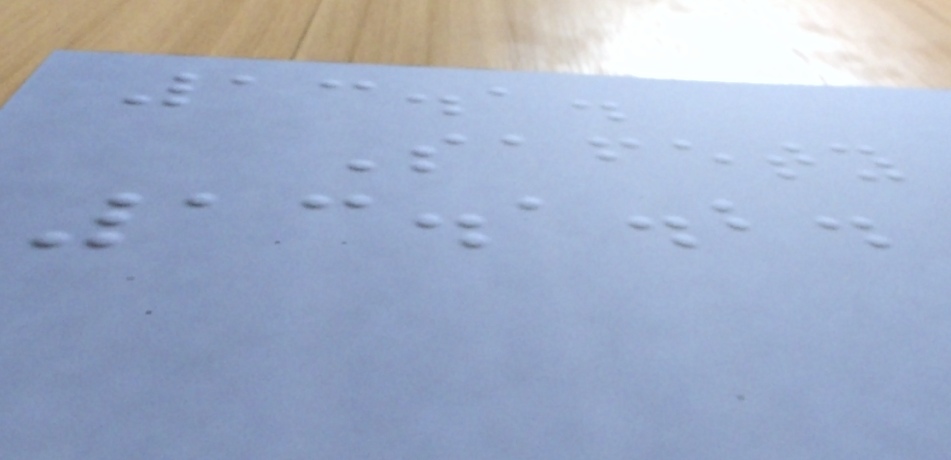13.1.
Safety
13.1.2.
